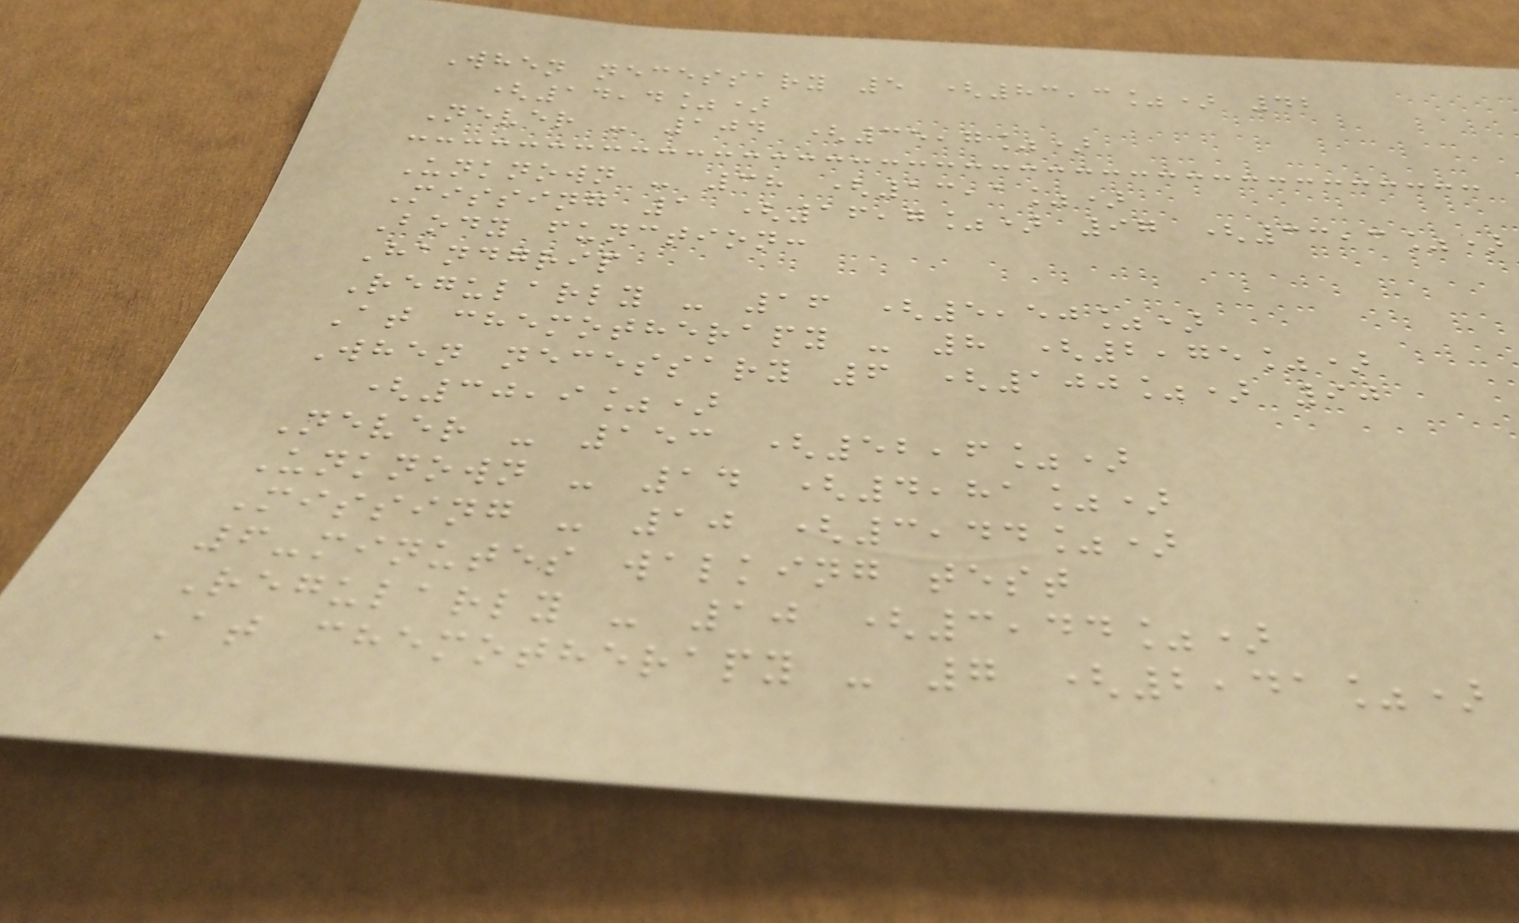When necessary 5 (83,3%) 42
(14,4%)
Never - 104 (35,7%)
Unknown - 38 (13,1%)
Missing 1 (16,7%) 97 (33,3%)
Body function:
Handgrip
Regularly - 16 (5,50%)
At chemotherapy - 8 (2,75%)
When necessary 6 (100%) 90
(30,9%)
Never - 153 (52,6%)
Unknown - 14 (4,81%)
Missing - 10 (3,44%)
6-minutes walking test
Regularly - 10 (3,44%)
At chemotherapy - 7 (2,41%)
